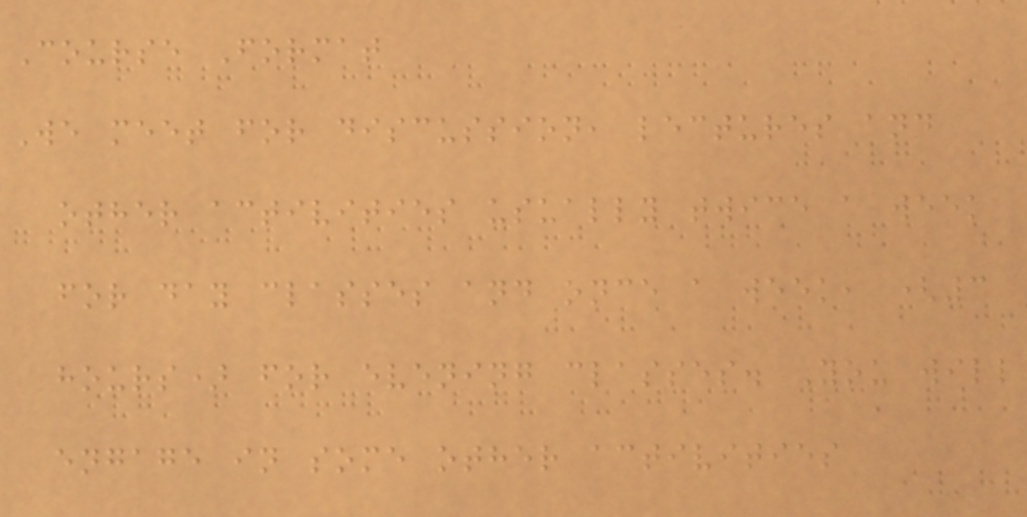Course Format
We meet for discussion, lectures and
other activities usually twice a week
for day classes and once a week, (3
hours) for evening classes. You will
engage in some other activities
